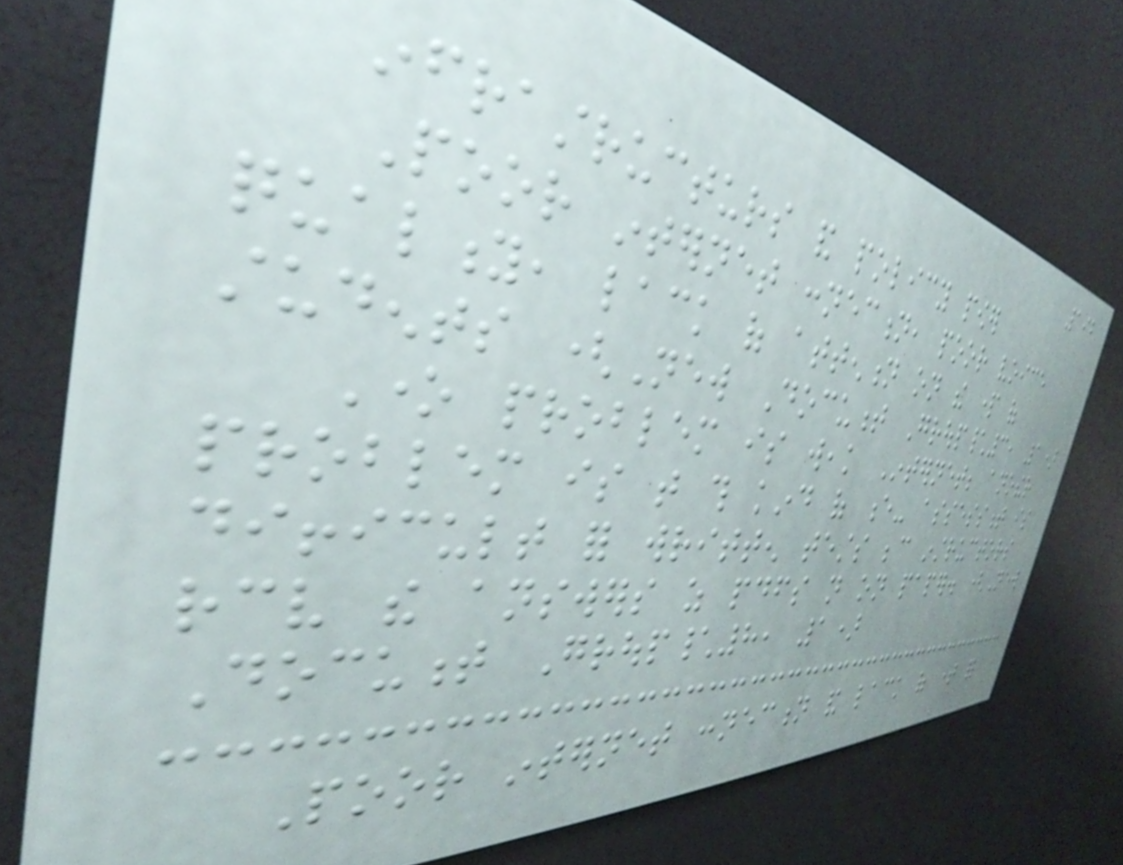192
infrastructurs and policy power
Poor internet connection, poor voice
quality, lack of attention on the part of
students (New Document Group\3, 1)
One problem is weak Internet; another
problem is that this kind of e- assessment is
difficult for written tests because instructors
receive the answers as pdfs not on paper. (New
Document Group\8, 1)
Poor internet connection and lack of time for
